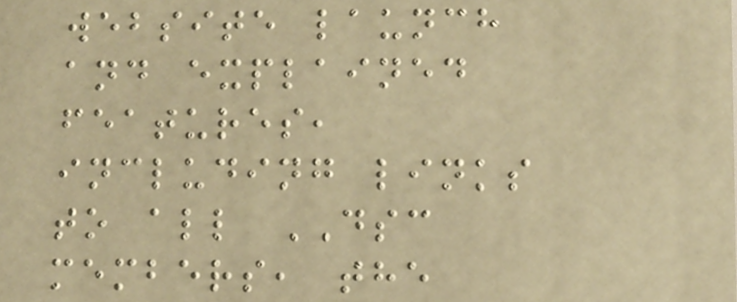website launch
and explained
features,
including links
to all DSC
members, the
